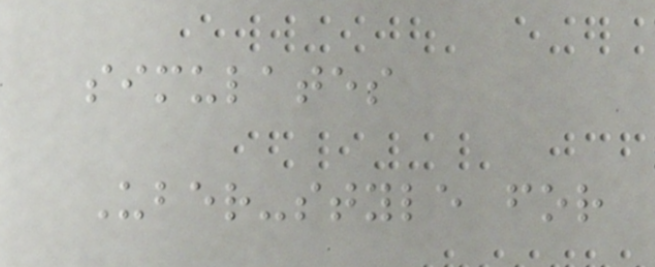simulates
Uber-style for
